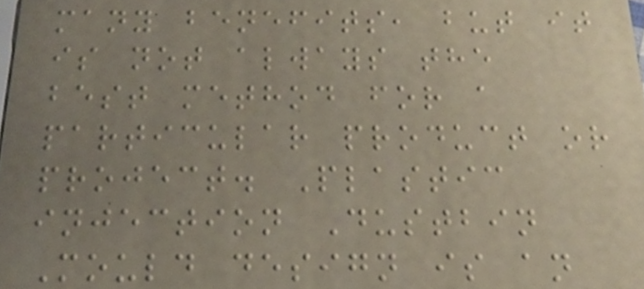many benefits, but it
is not always the
best method for a
particular product or
project. Plastic
injection Dustbin
Mould design is an
